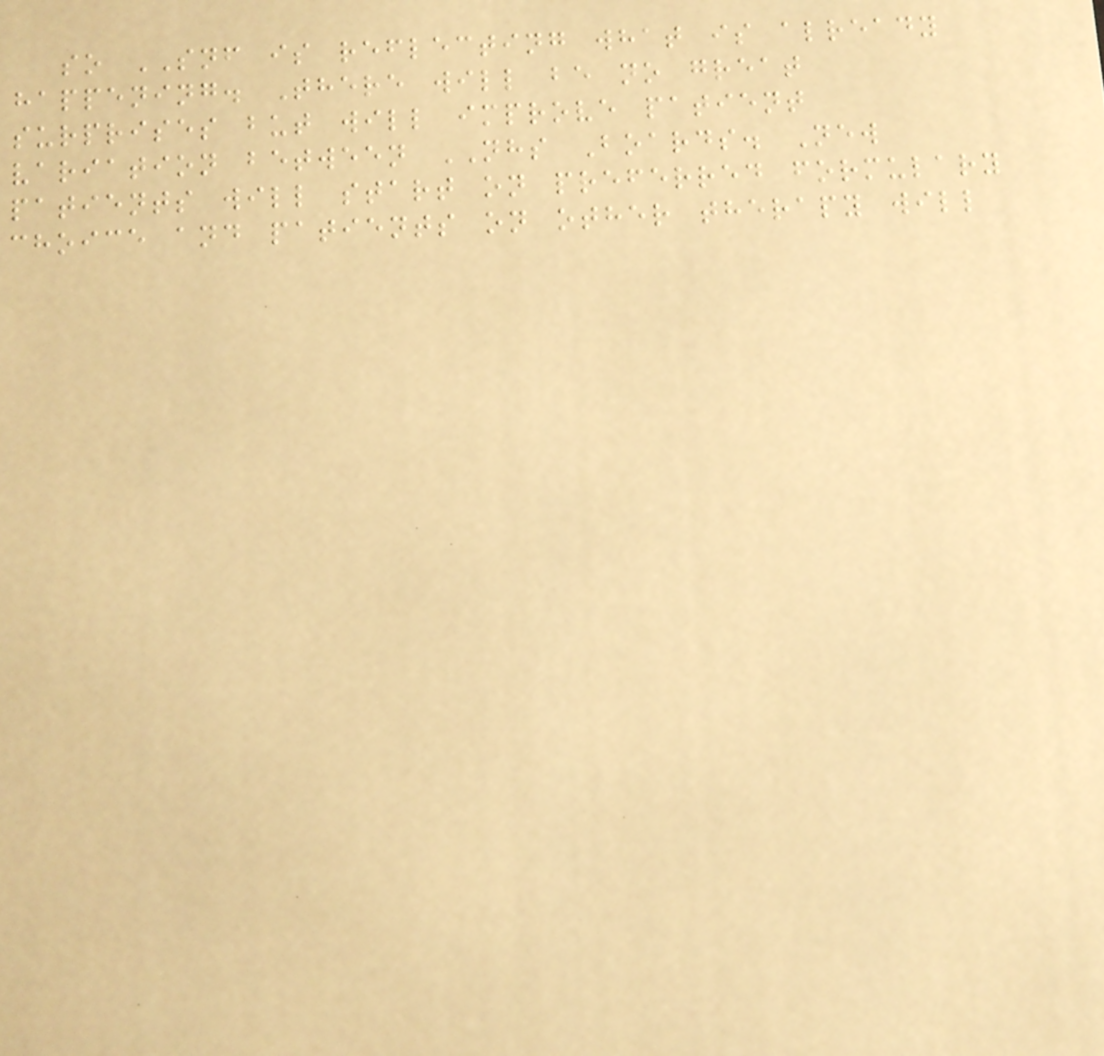so SNF is reflecting what is already
happening. There will be no great
surprises but will improve patient
variation between NHS Boards. New
patients will start on preferred formulary
choice and patients on other therapy will
